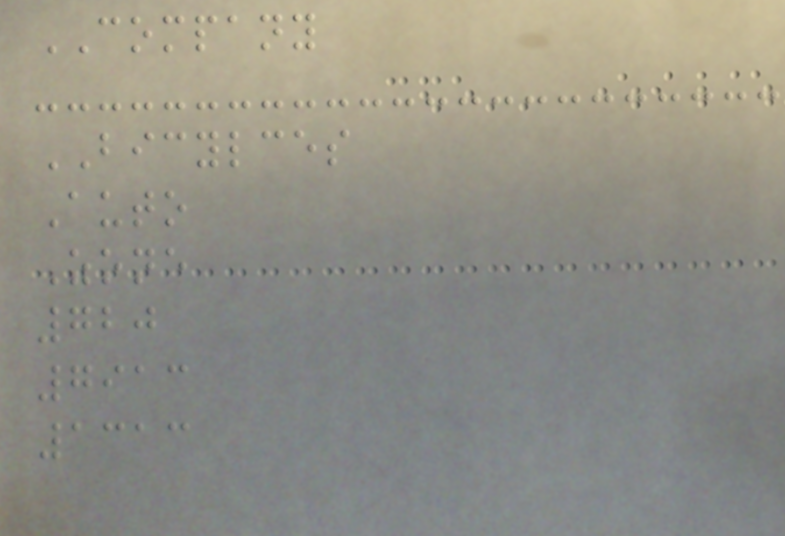COMPANY
BICYLCES
Auto
Zone
720
7913
1313
